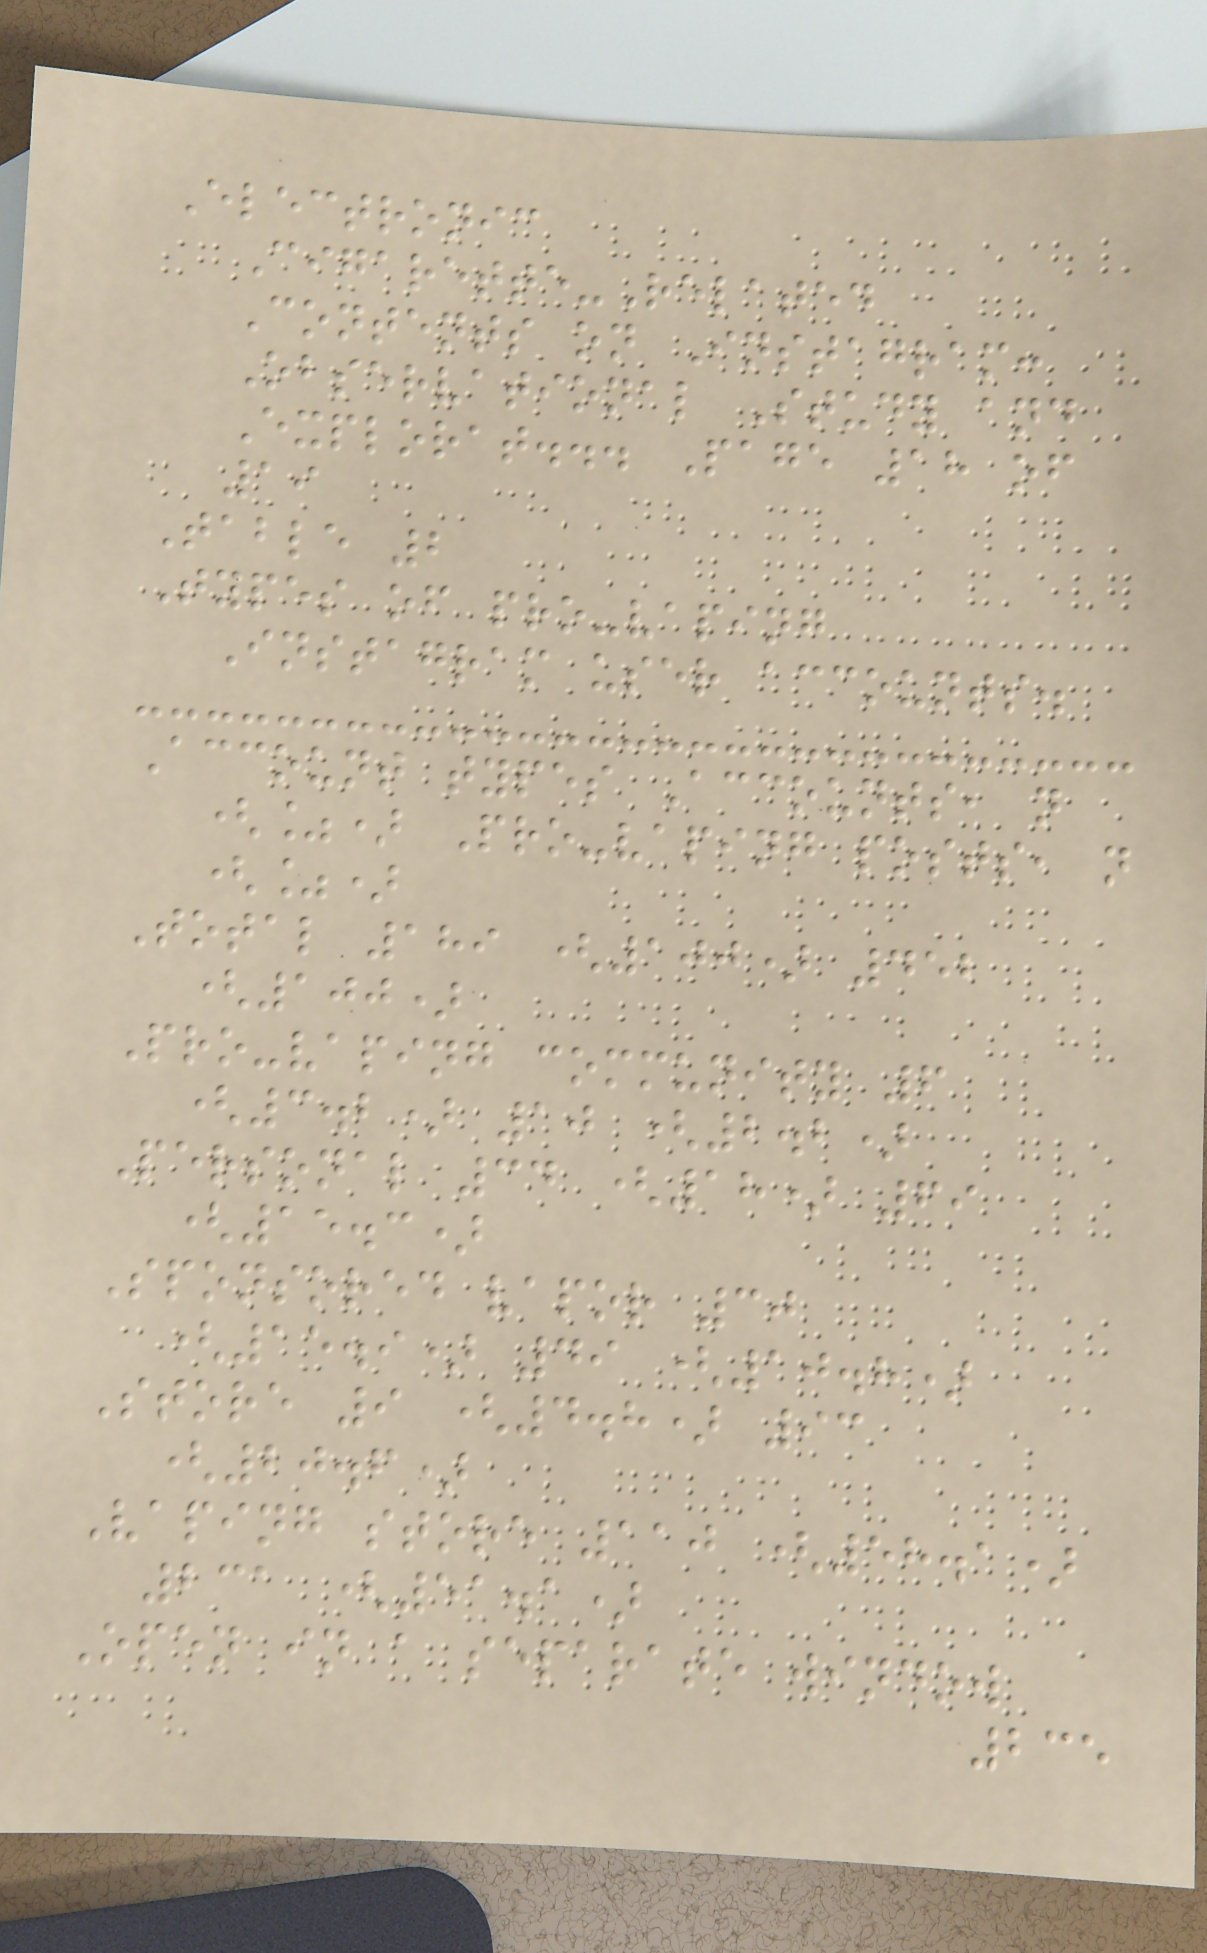Electronic
Cigarette-Related
Contents on Instagram:
Observational Study and
Explorat... Page 18 of
19
Table 2
Types of pro-vaping
Instagram user accounts.
Account types Accounts, n
(%) Pro-vaping posts, n
(%)
Total 189 (100) 452
(100)
Pro-vaping community 6
(3.2) 10 (2.2)
Personal 34 (18) 69
(15.3)
Sponsored vapor 30
(15.9) 49 (10.8)
Store 9 (4.8) 93
(20.6)
Vaping store 110 (58.1)
231 (51.1)
Open in a separate window
235
